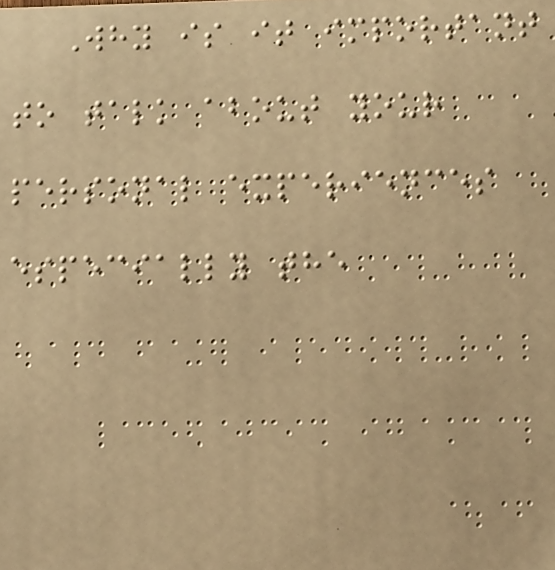Why is it important
to talk about your
personal experiences
especially the
